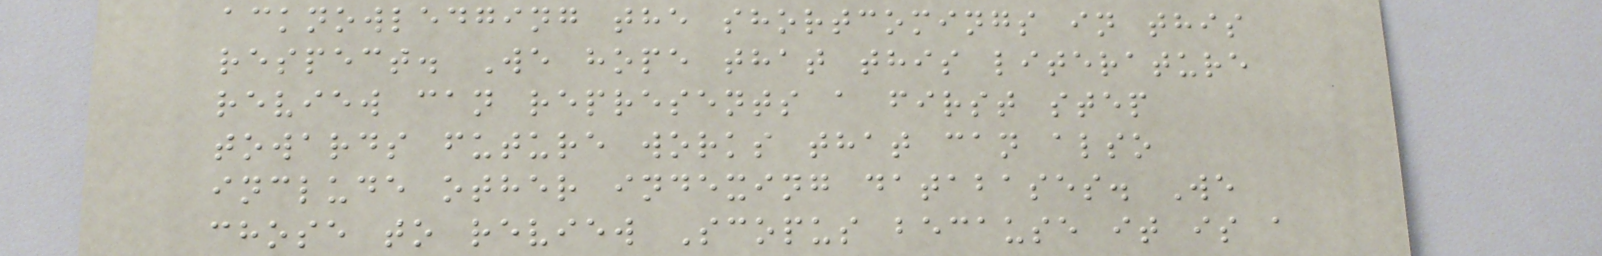acknowledging the shortcomings in this
respect. We hope that this literature
review can represents a first step
towards future works that can also
include other indexing databases. We
chose to review Scopus because it is a
